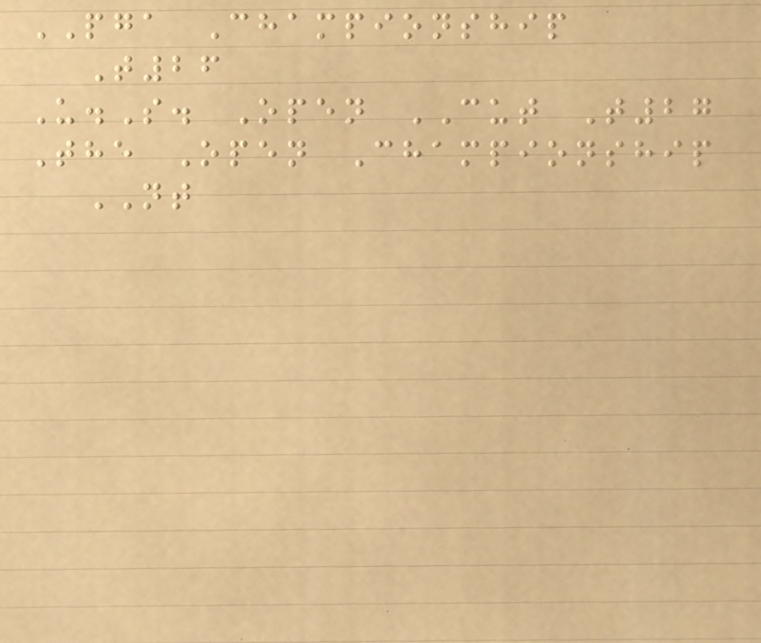PGA Championship
T26
U.S. Open CUT T27
The Open Championship
NT
